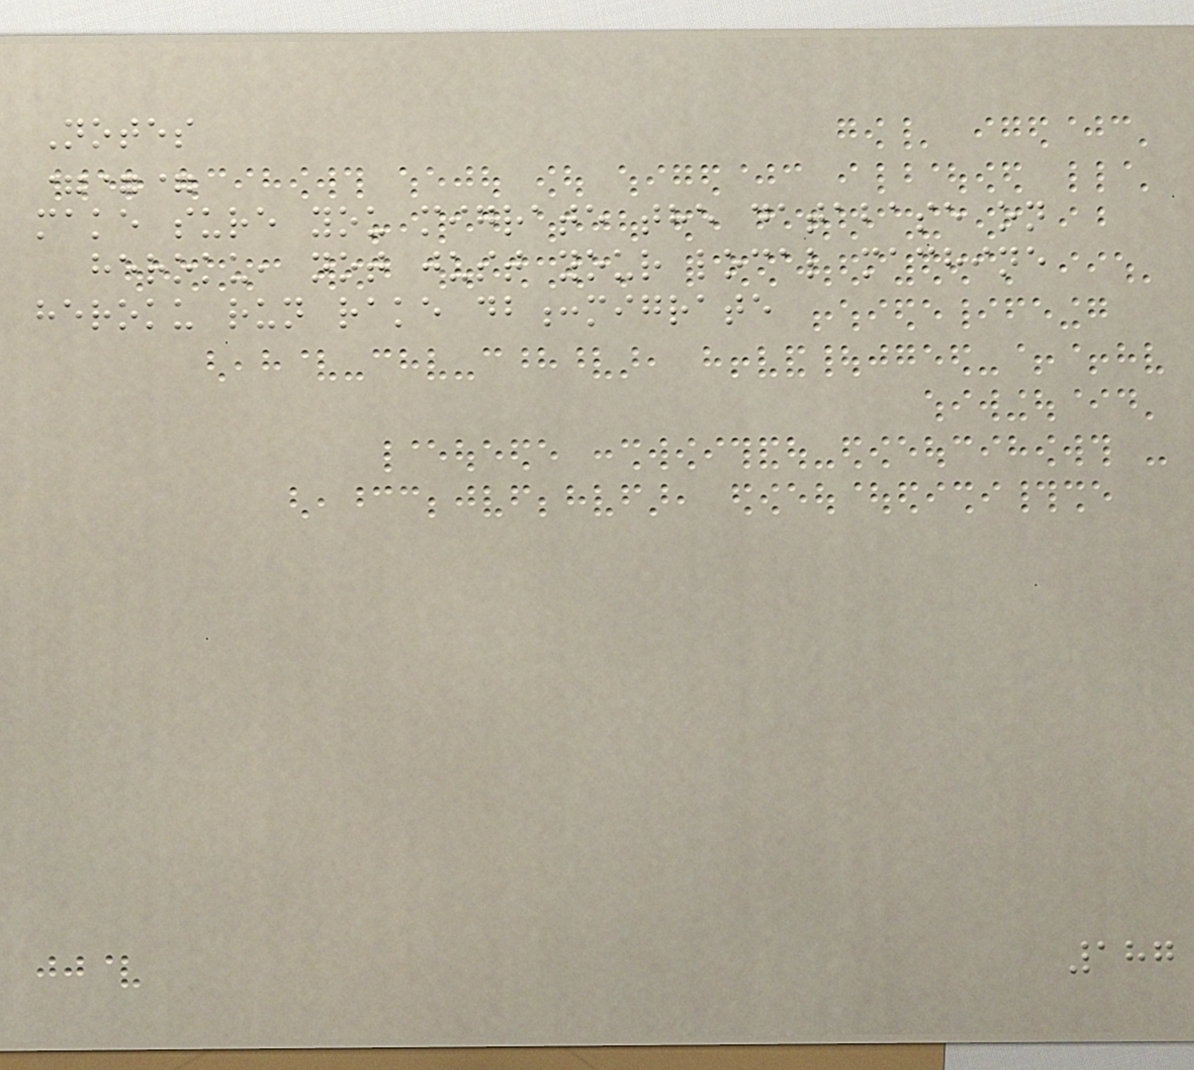Notes
===
make sure you migrate the database on
heroku, not just your local machine
heroku run rake db:migrate
187
